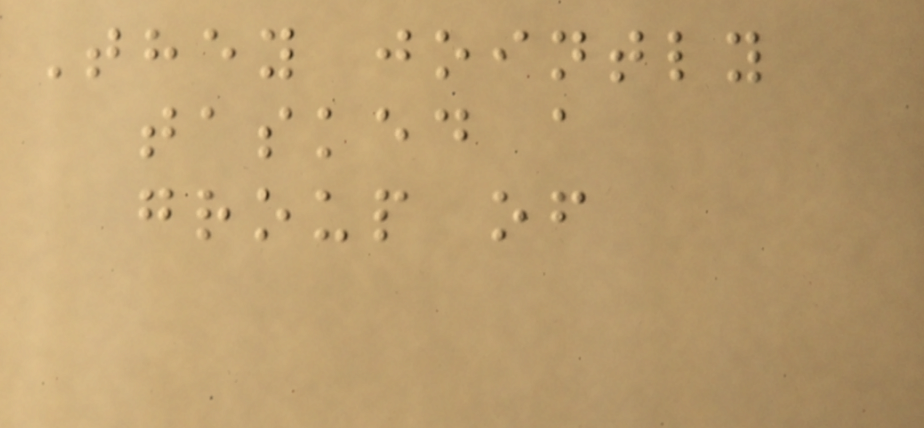They jointly
tasked a
group of
